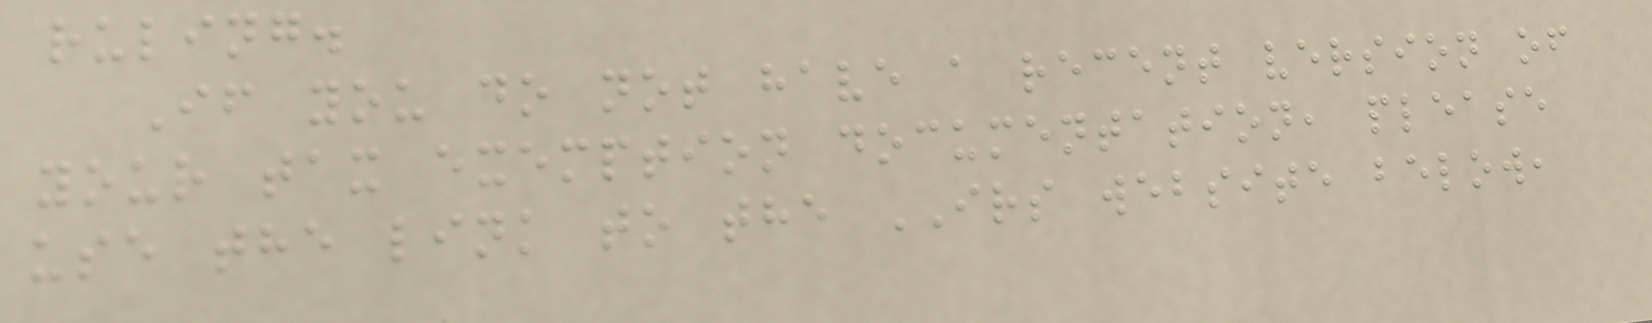ruling.
If you do not have a recent version of
your tax exemption documentation, please
use the link to the IRS website below,
